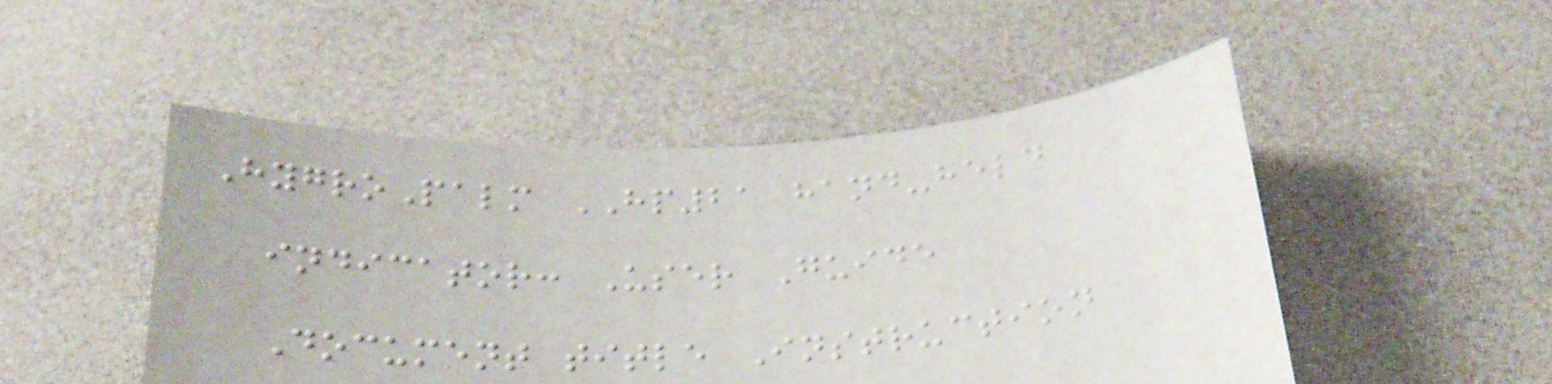HygroPalm HP21 hand-held
indicator: User Guide
Document title Instruction
